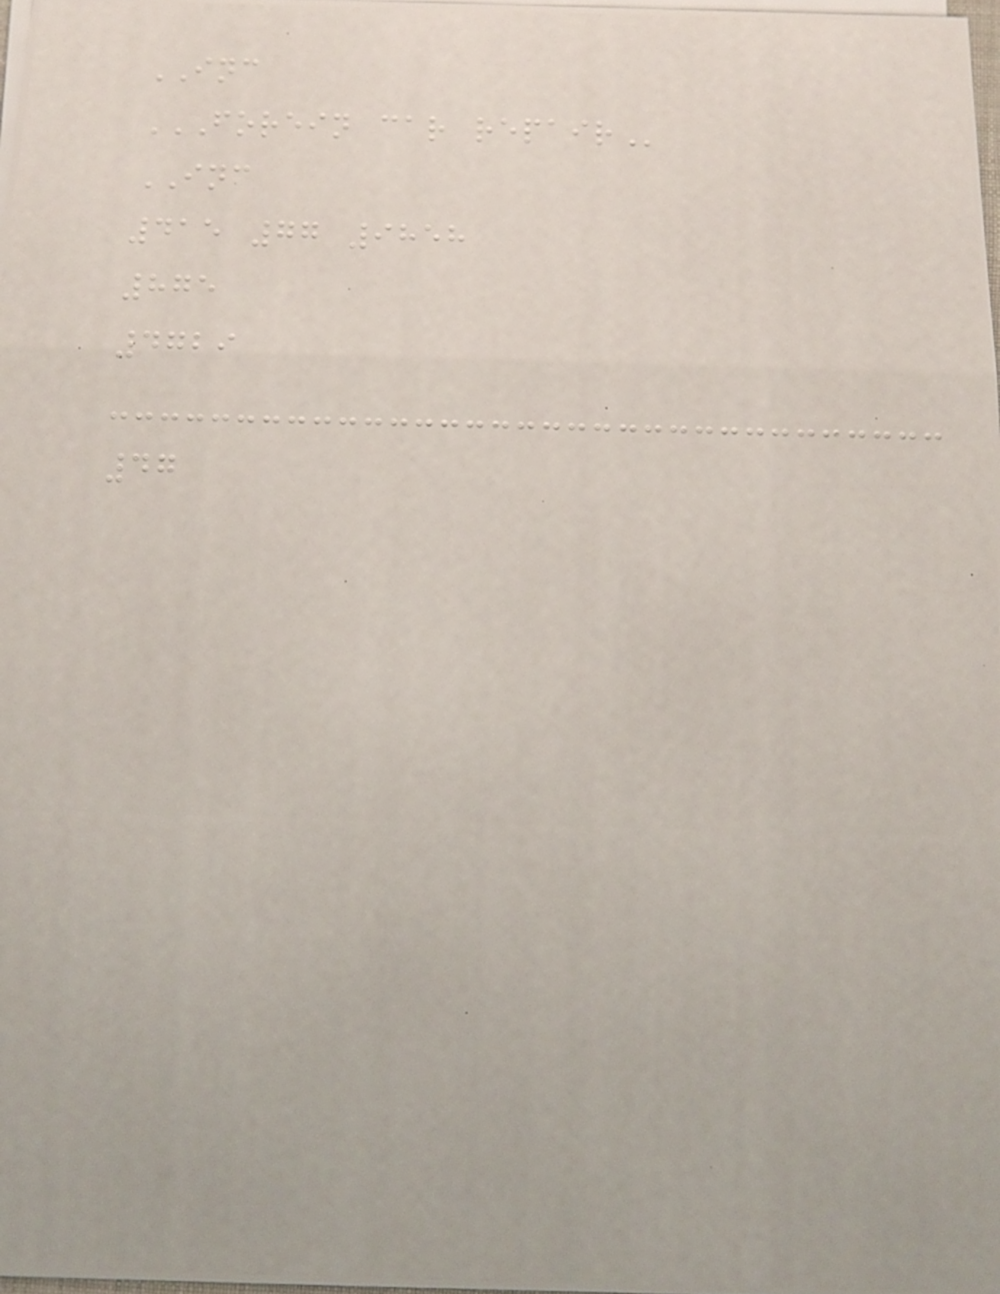INC
FOREIN CAR REPAIR
INC
415 77 9858
875
4729
47
